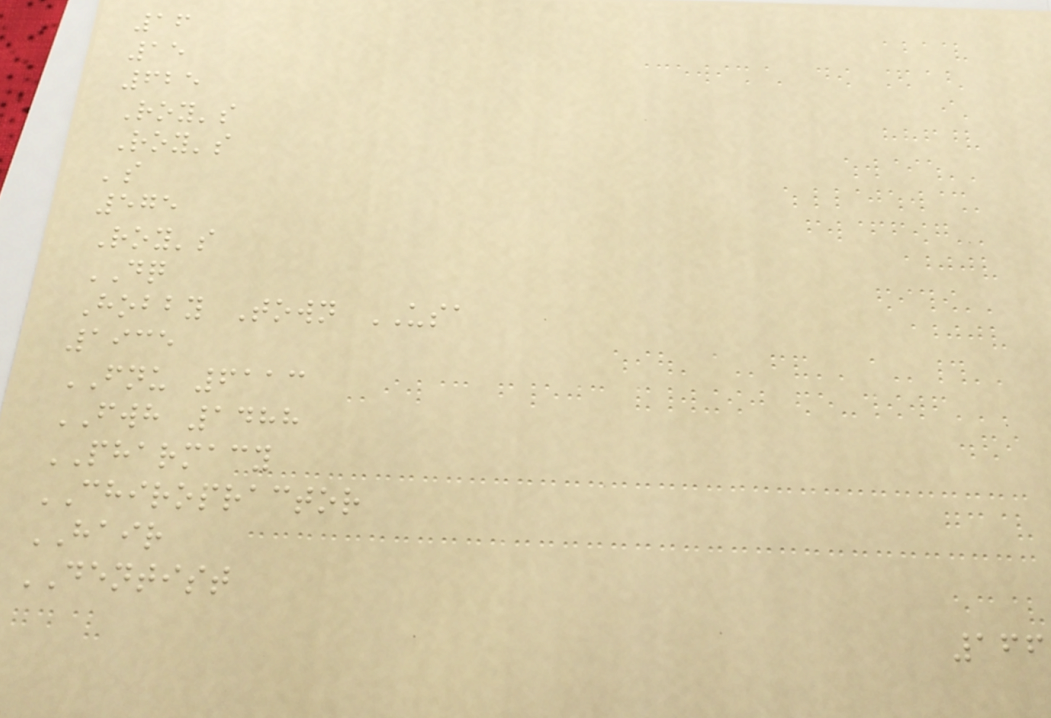16
15
625
Roy's
Roy's
's
575
Roy's
DQ
Hobby Town USA
1935
FNU 6113
FWH 1488
PHARMACY
CHIROPRACTOR
HAIR
DENTIST
166
